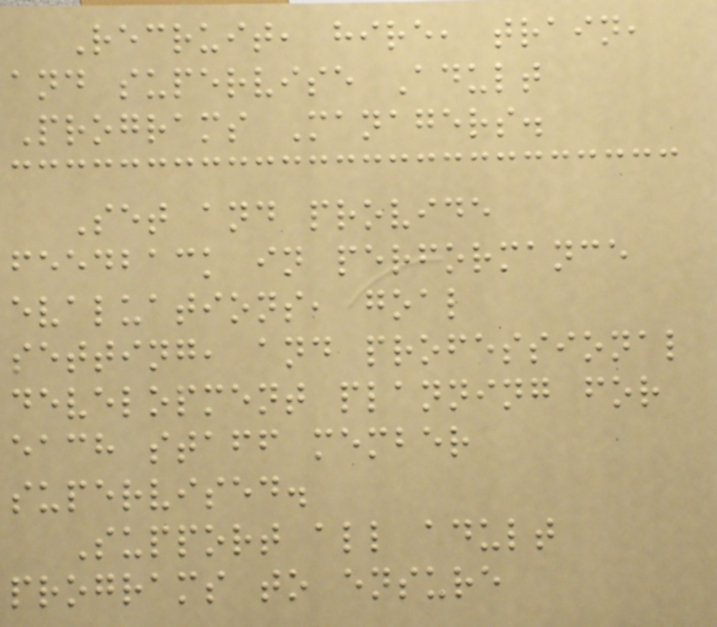Recruit, hire, train,
and supervise Adult
Programs Managers.
Set and provide
feedback in performance
evaluations, goal
setting, and professional
development planning for
each staff member
supervised.
Support all adult
programs to ensure
